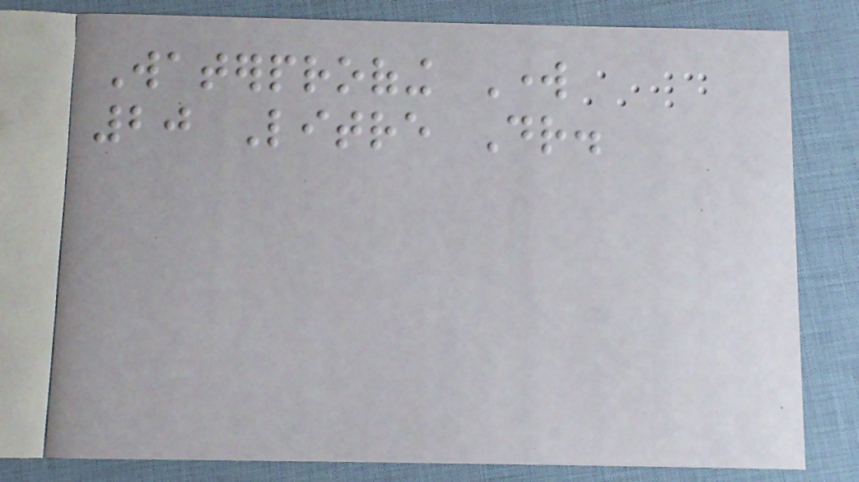Waterproofing Work
20 Litre Dr.
